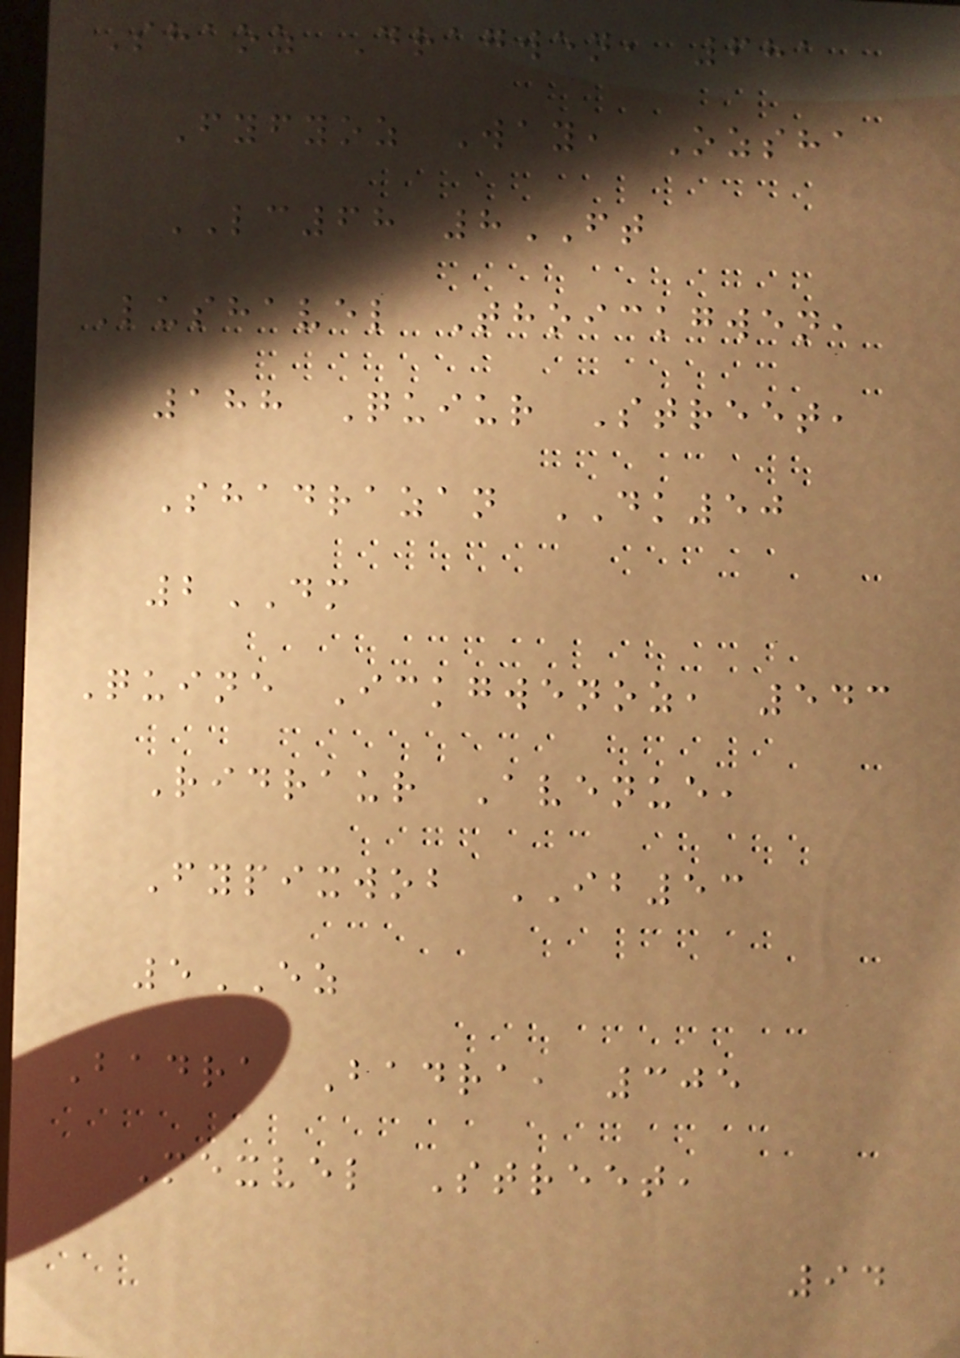Shaoz Dragwen, 681
Fyfyoz Way, Ozsha
LC68 8FT
Lushavel Thoickgwen,
188 Quiur Street,
Shadrazan DK50
2DM
Quine Ickgwenoz, 543
Ridraur Avenue,
Fypixwob IB53
5EZ
Badra Badra, 305
Mexvel Street,
94
